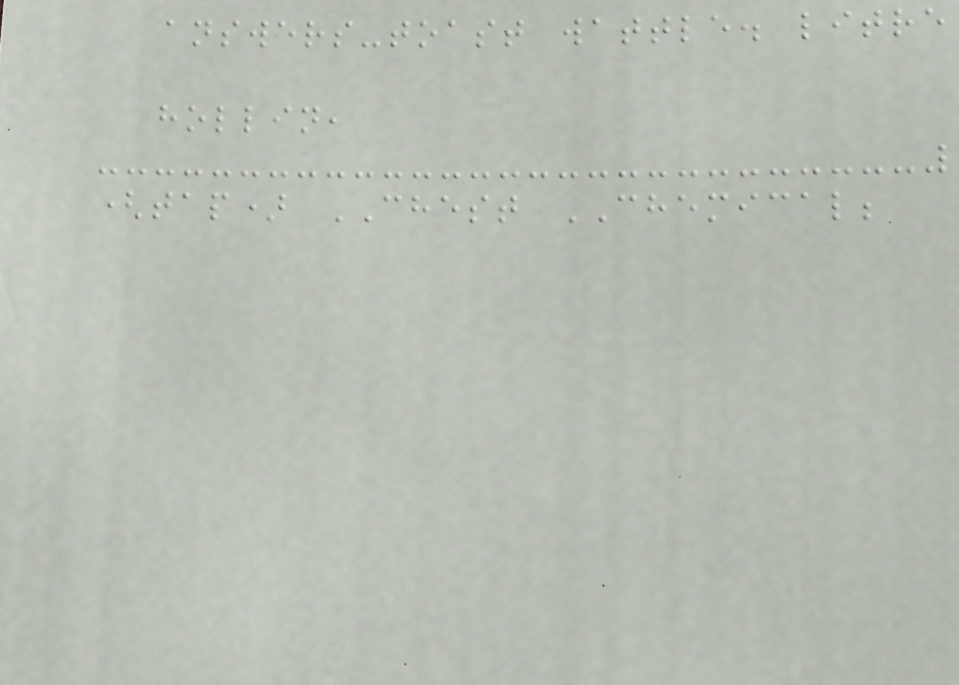answers-toast wattle. litre
hollin,
(tap) CHEST CHEMICAL;
